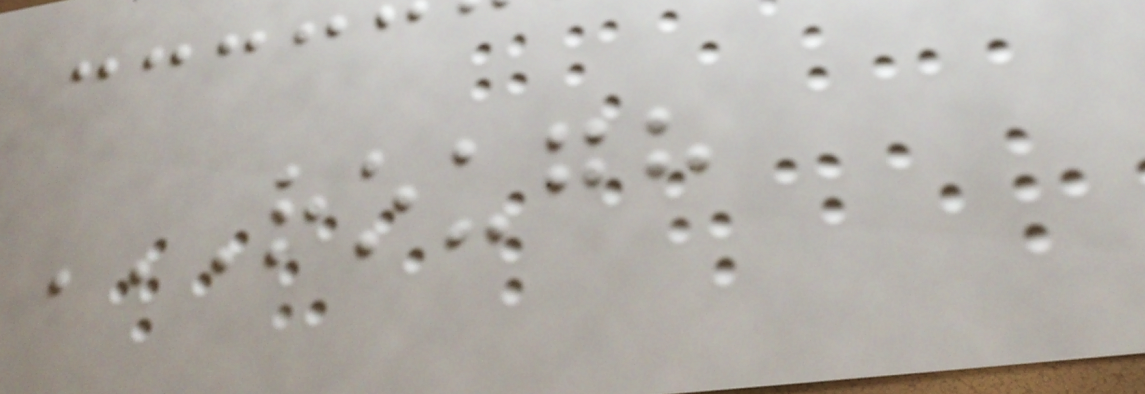ROUGH
